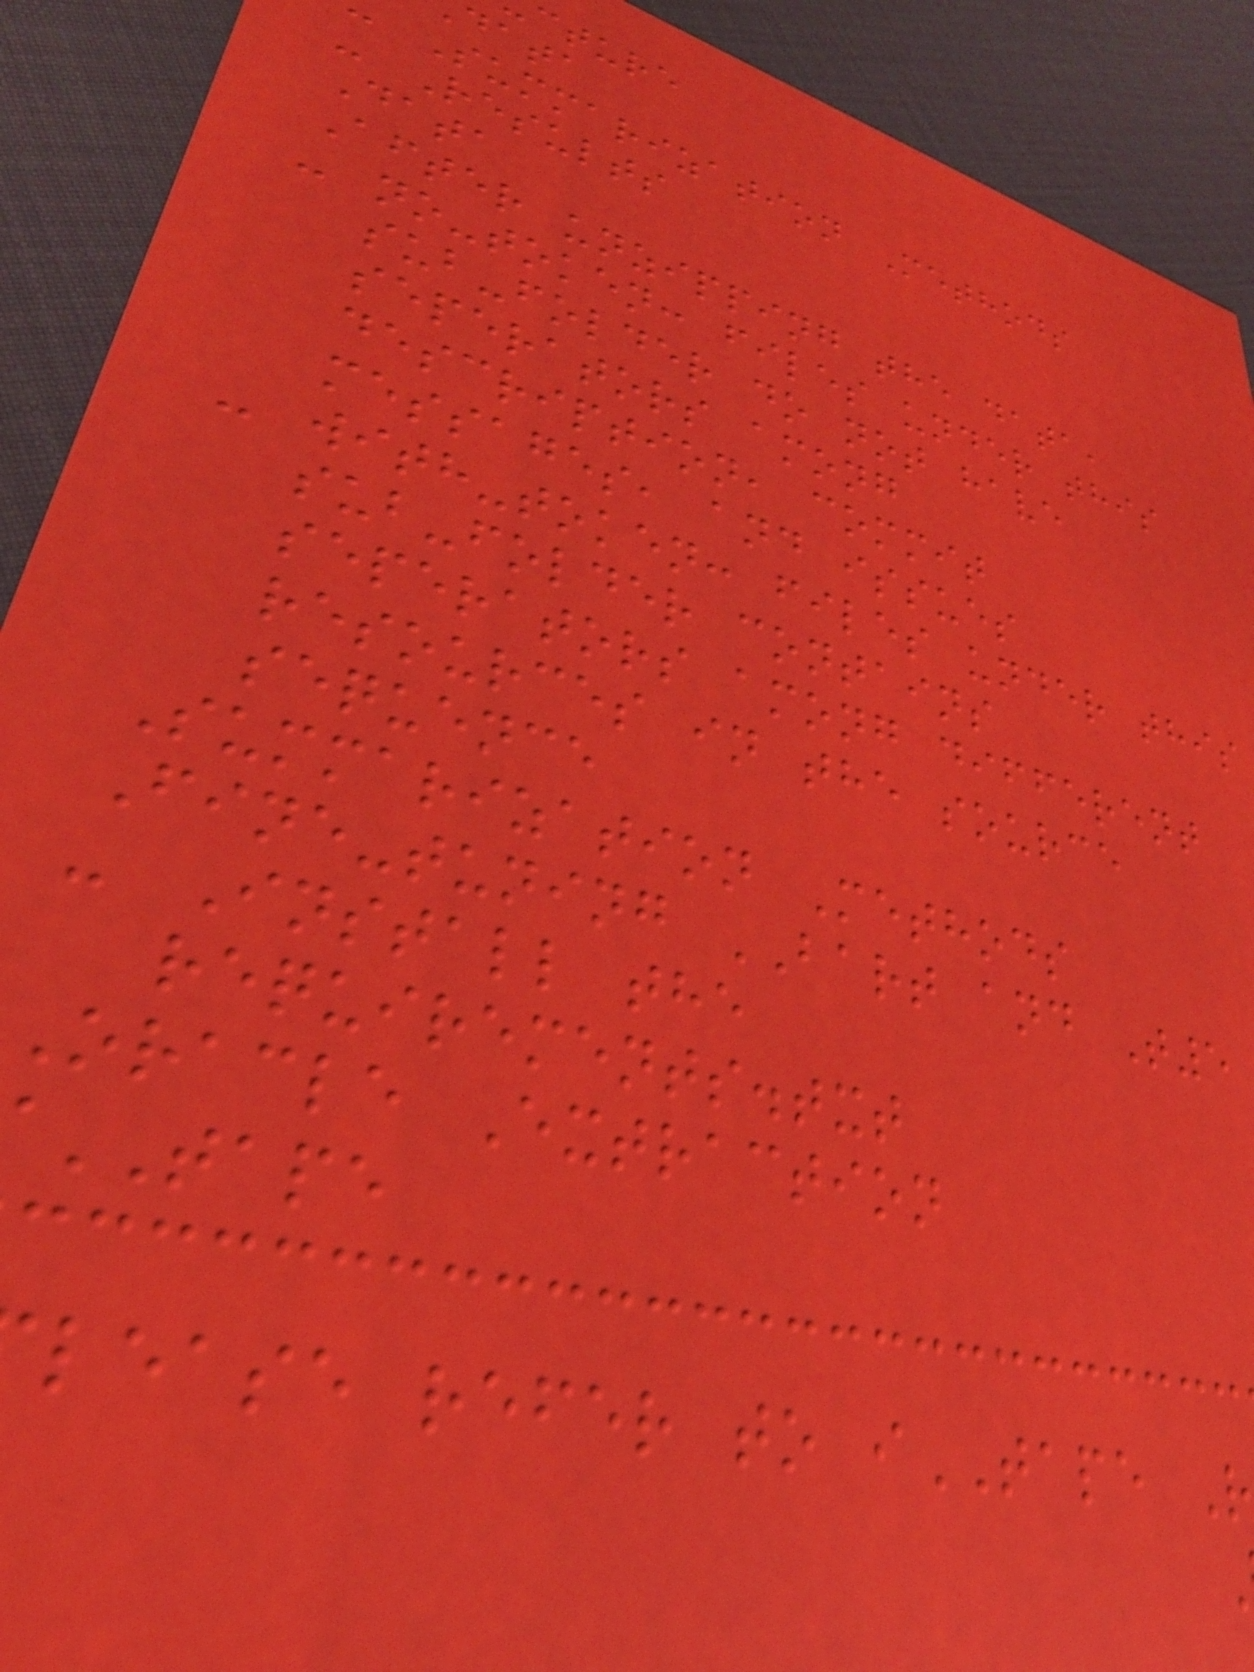cture
data
Summarization Methods
- Results
Data
After unzipping the data,
- no-token: files under this
sub-folder do not have
seperators among
description, commit
messages, and issues
- with-token: files under this
sub-folder contains
seperators among different
resources in the source
sequence
Summarization Methods
Fine-tuning BART and T5
- Install the
requirements.txt
Oracle Extraction
TAPE
lease refer to iTAPE
